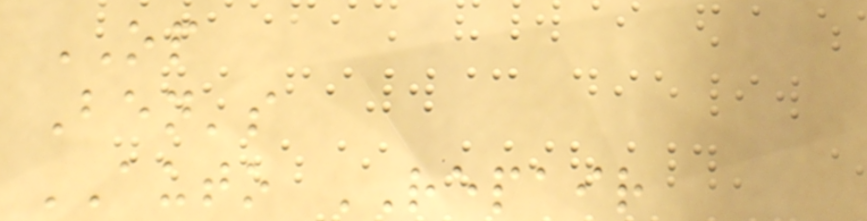OP
Ben's
AUTO REPAIR
